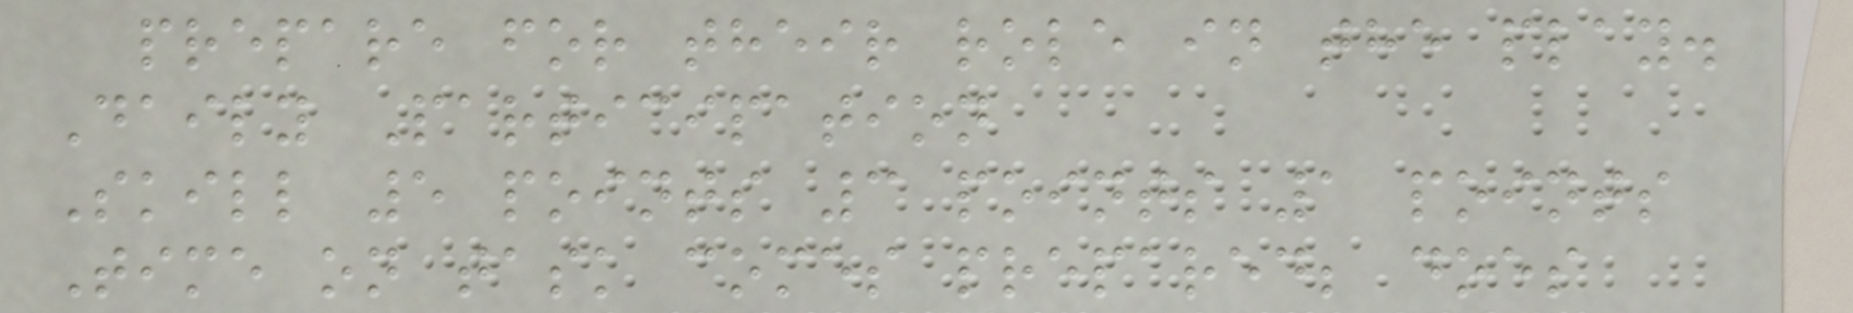prepare for their role in the play.
Daily Participation
Skill 5 points 3 points 1 points
Time on task comes prepared; does
